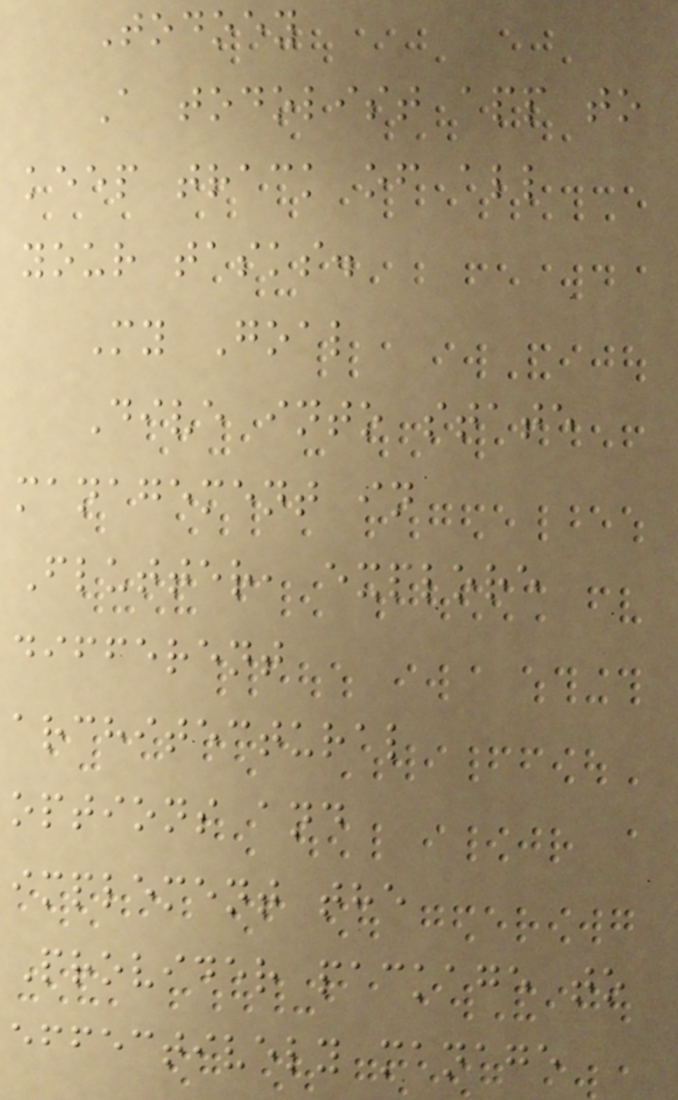Todoey
A todolist app to
keep track of all
your tasks.
My Goal
Dive into state
management in
Flutter, explore
different
architectural
options and
implement the
Provider package to
effectively manage
